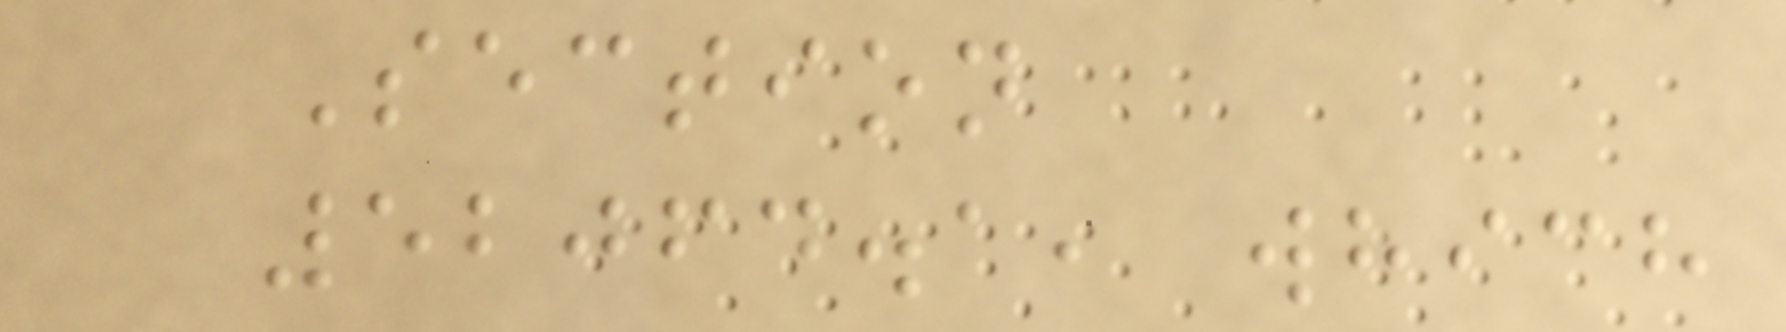Section
52064.1, which
